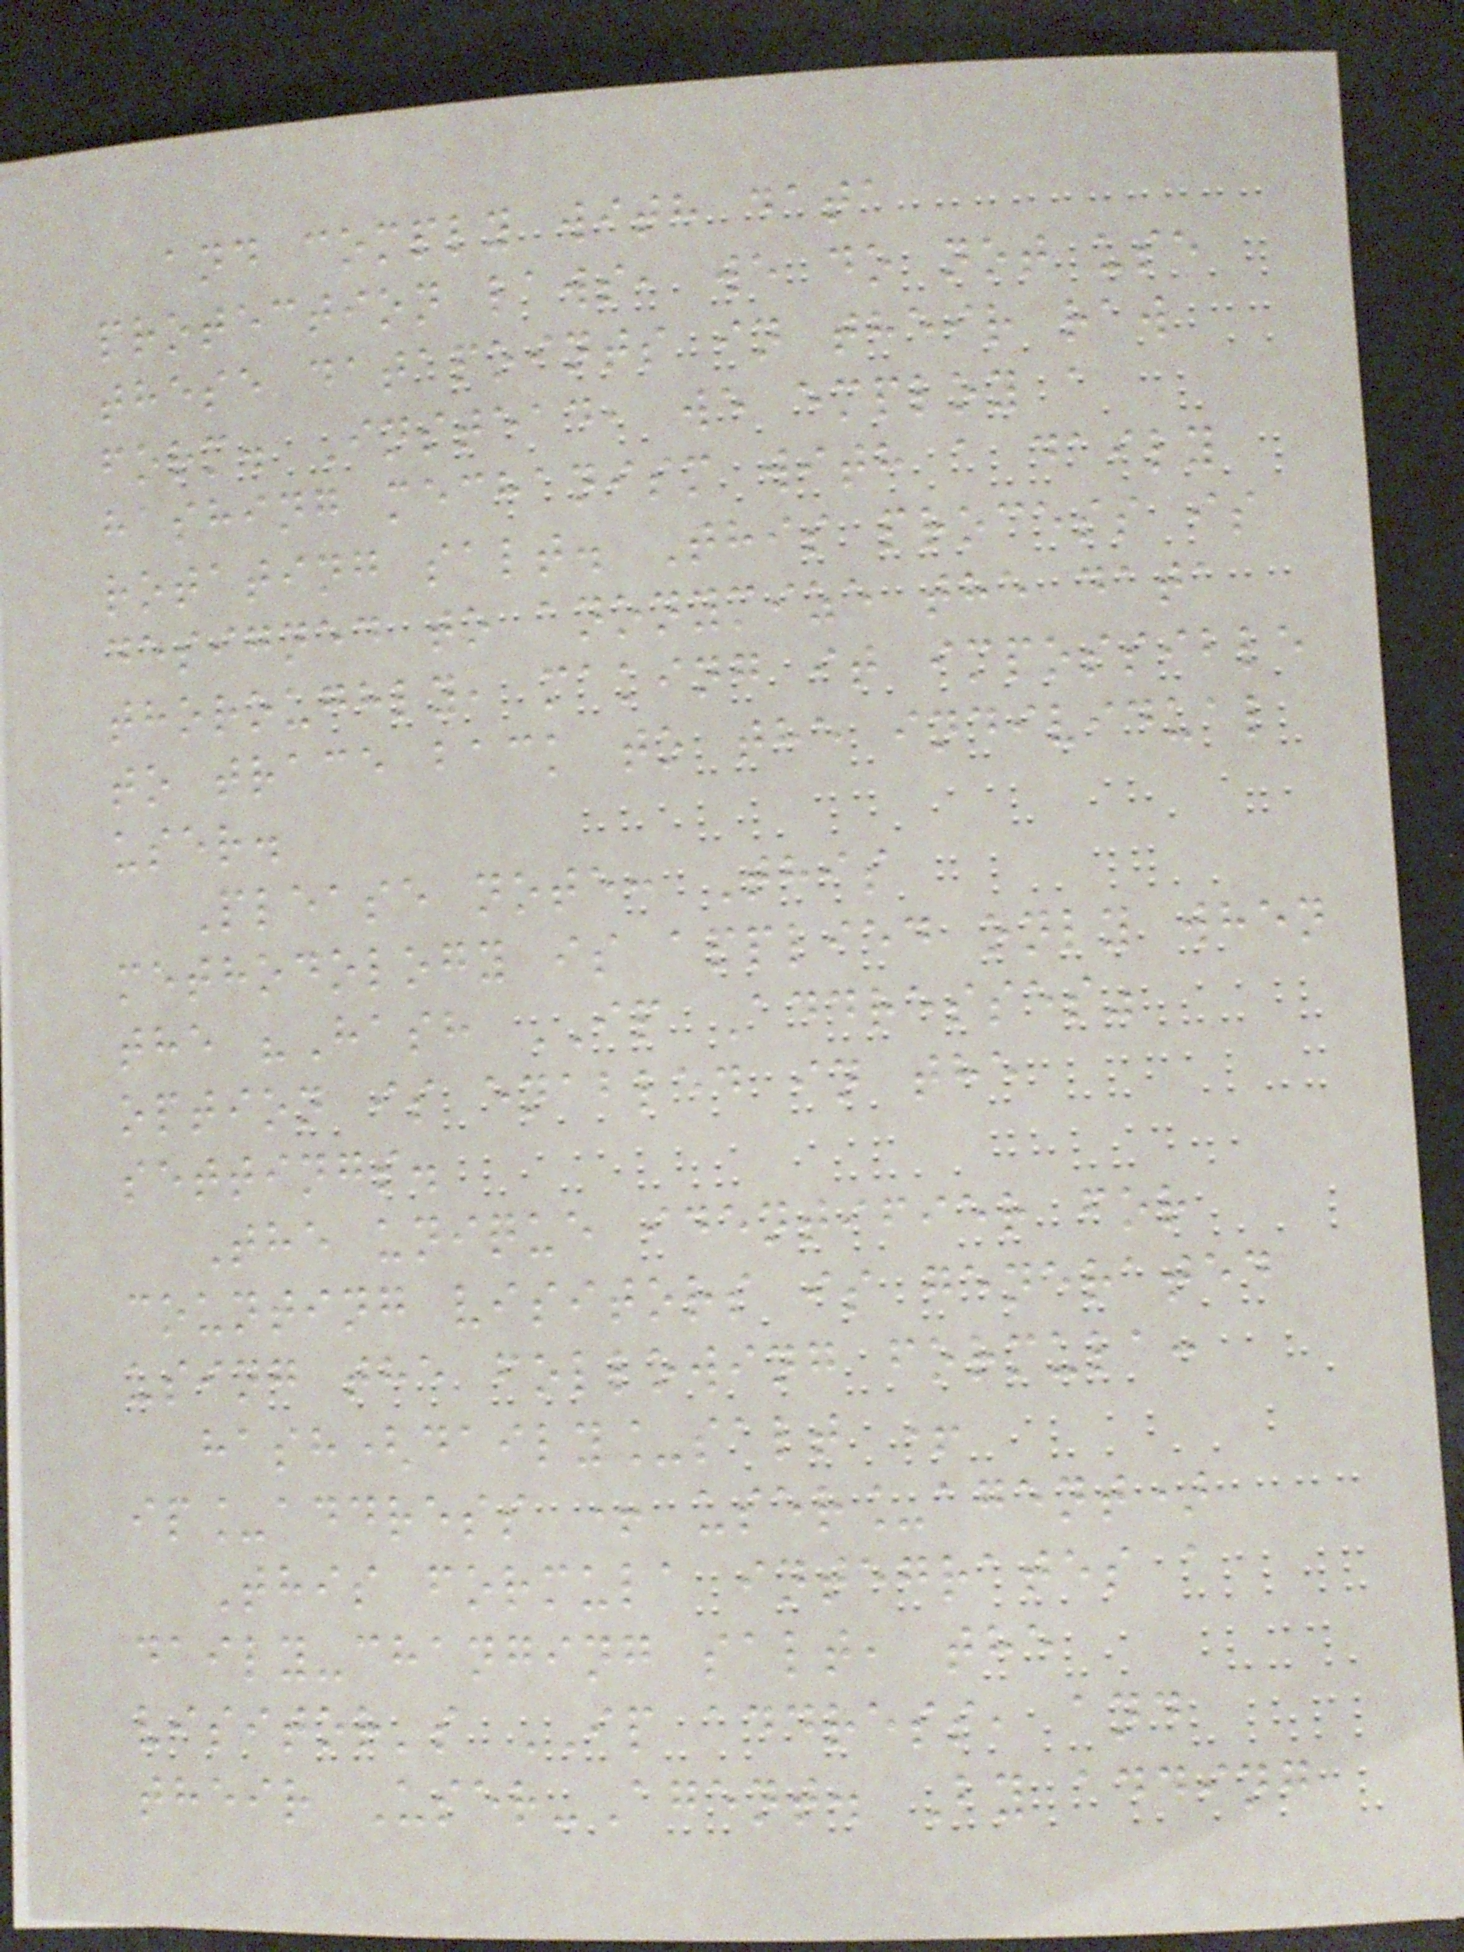and comply with data
protection laws, we do not use
these datapoints in their raw
form. Instead, we employ a
hashing mechanism with a daily
rotating salt. This process is
designed to anonymize the data
thoroughly, making it impossible
to trace back to the individual
user.
Please note: This
methodology is applied only when
the "Hash IP Addresses"
option is enabled in the
settings.
The unique identifier for
counting visitors is generated
using the following formula:
hash(daily_salt +
ip_address + user_agent)
This formula integrates a
daily-changing salt, the
visitor's IP address, and
their User-Agent. By adding
